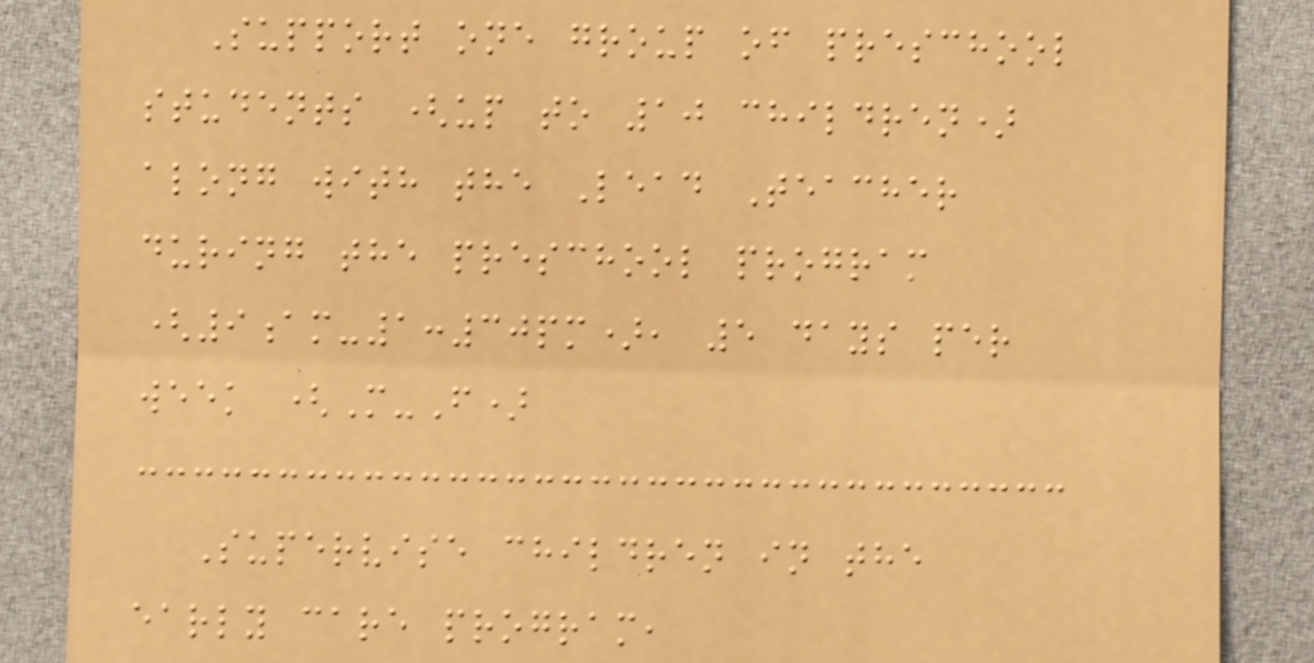Support one group of preschool
students (up to 10 children)
along with the Lead Teacher
during the preschool program
(9am-1:30pm), 5 days per
week (M-F)
Supervise children in the
early care program,
